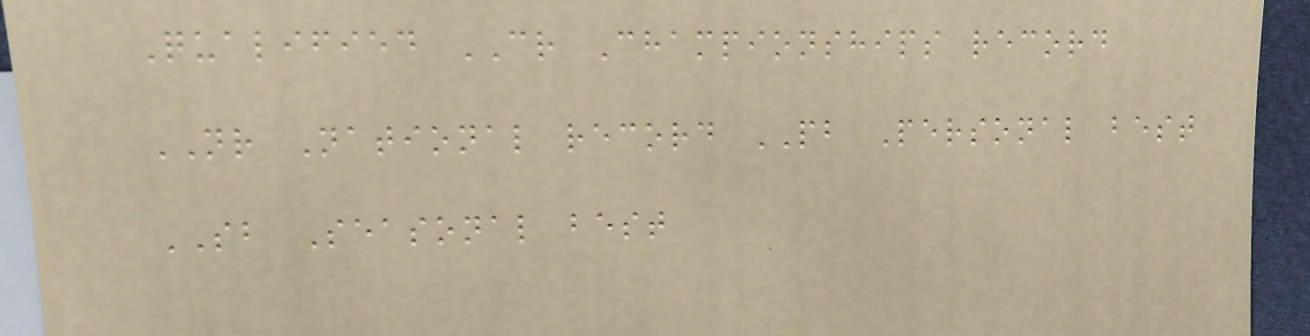Qualified CR Championships record
NR National record PB Personal best
SB Seasonal best
